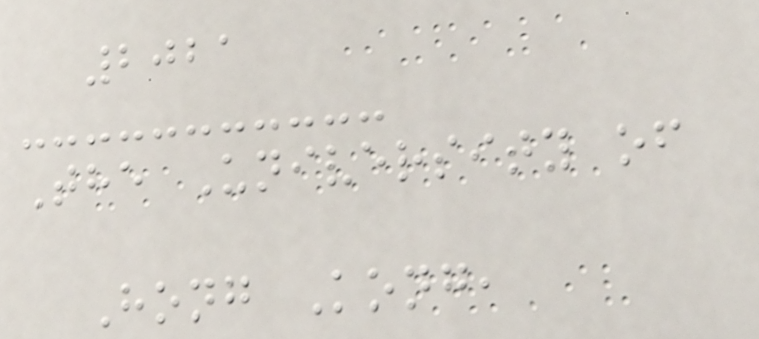2021
The University of
Hong Kong,
